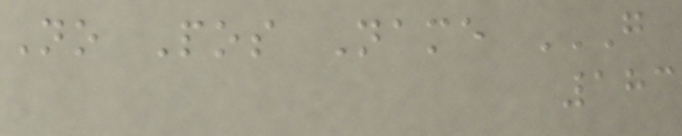No Pos Name G
183
